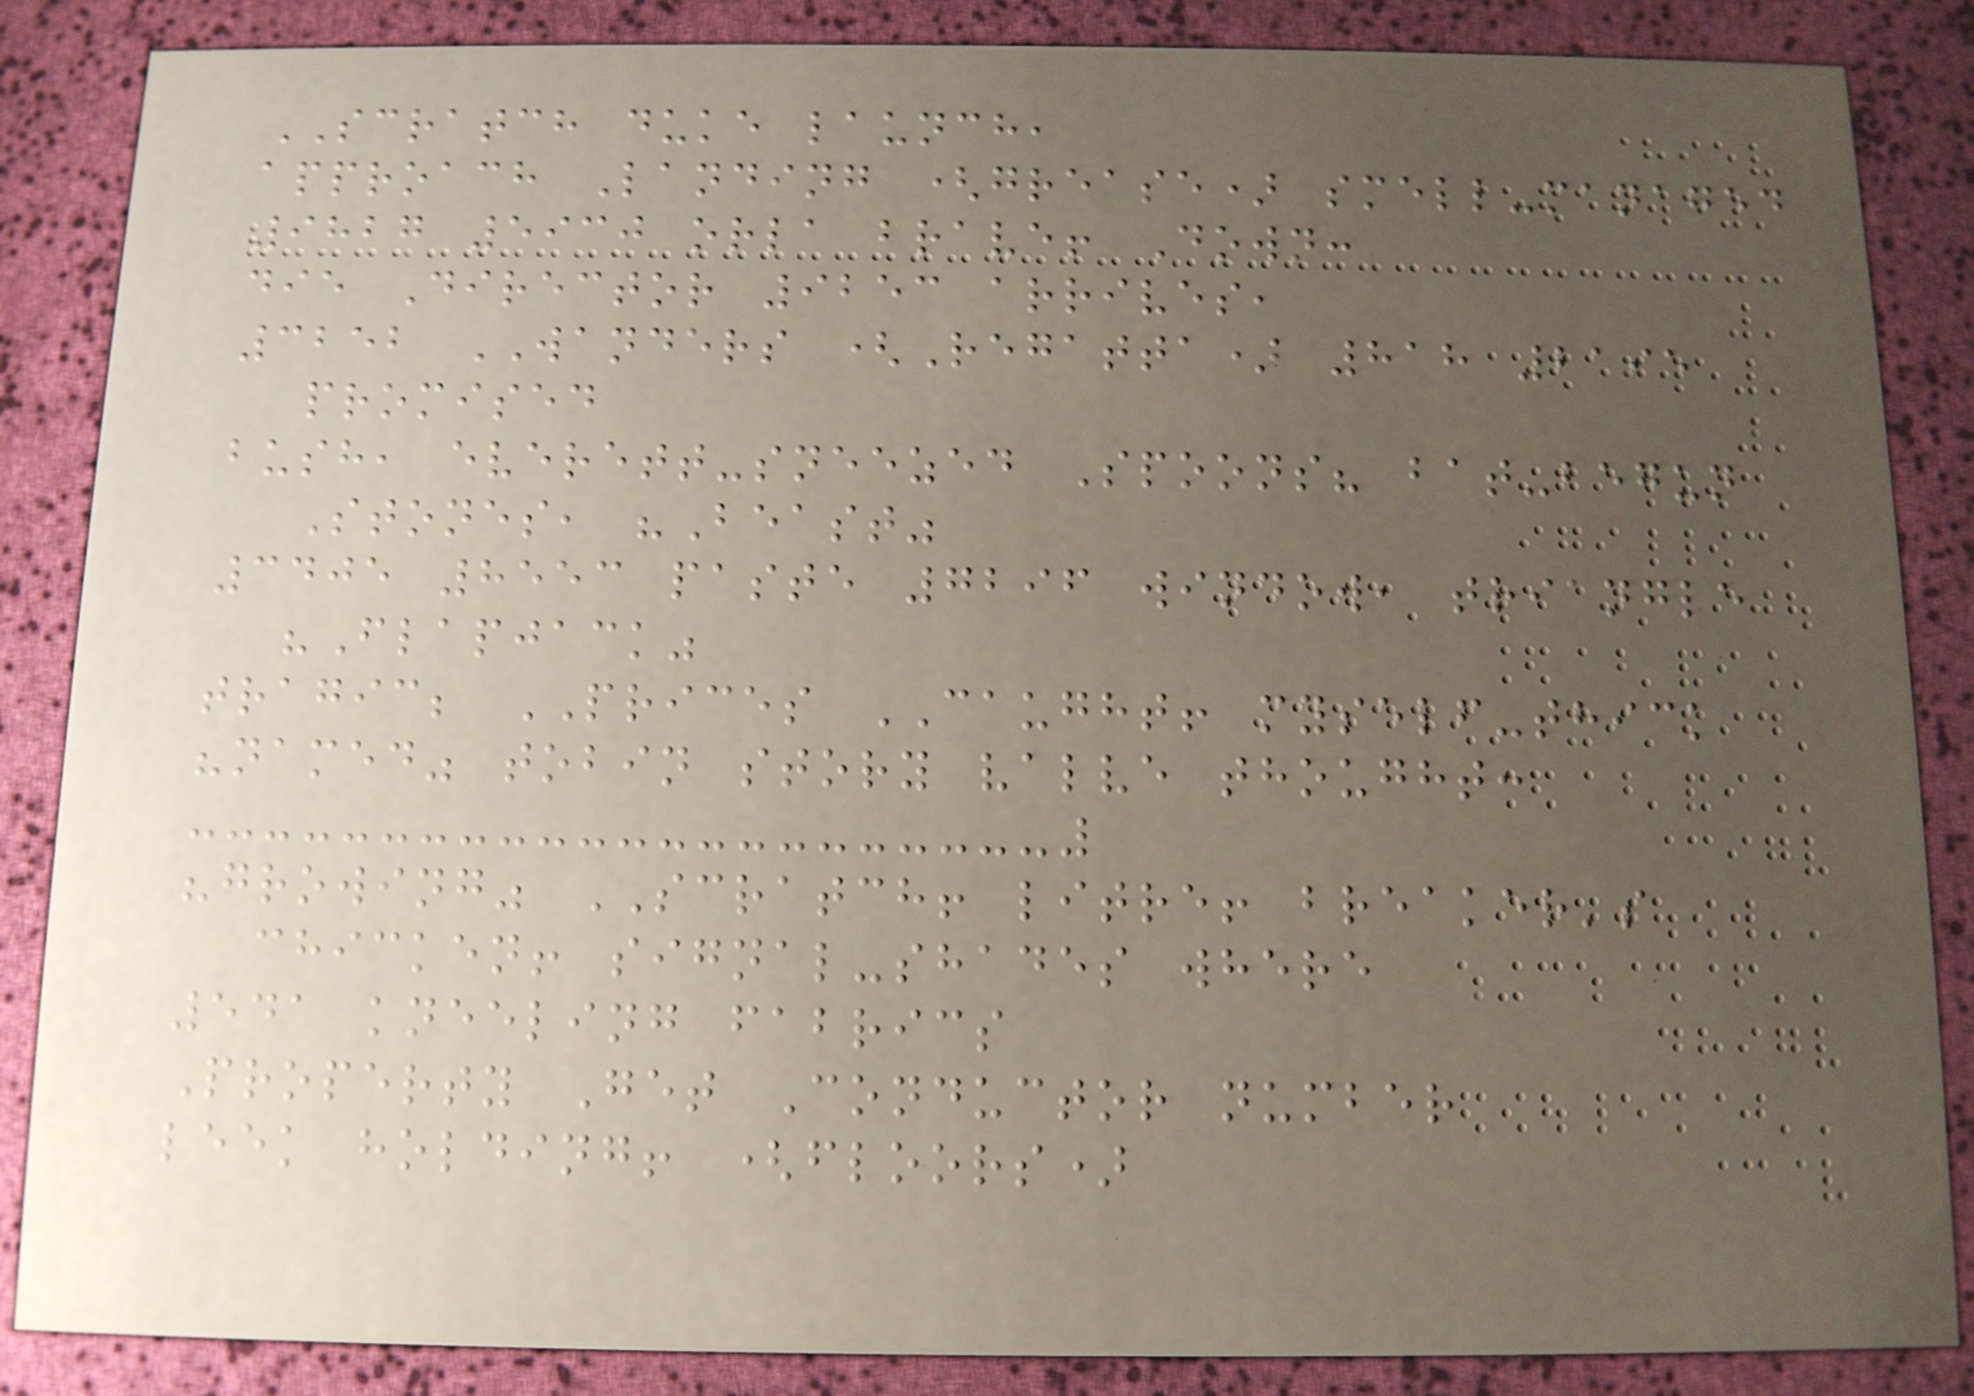SCRATCH duke launch,
approach Landing (grease) smell-managed
9827 5930 orla brave! Down:
die Director 9253 arrives,
3252 WANDERS (Regatta) 818 2195
promised
bush, everett-sneezed Spoons? bat-begun
Stones, "Beast"
3405 8553 paste 7296 window, triangle
"Flapjack"
tragic; PRICES CAUGHT! myself-thick
"named" tobin story valve thought:
"growing" SCRATCH! litre! breaker's
chicken! signal-shades where
541 kneeling fabrics
Property Get Conductor number
leek holding! (floors)
